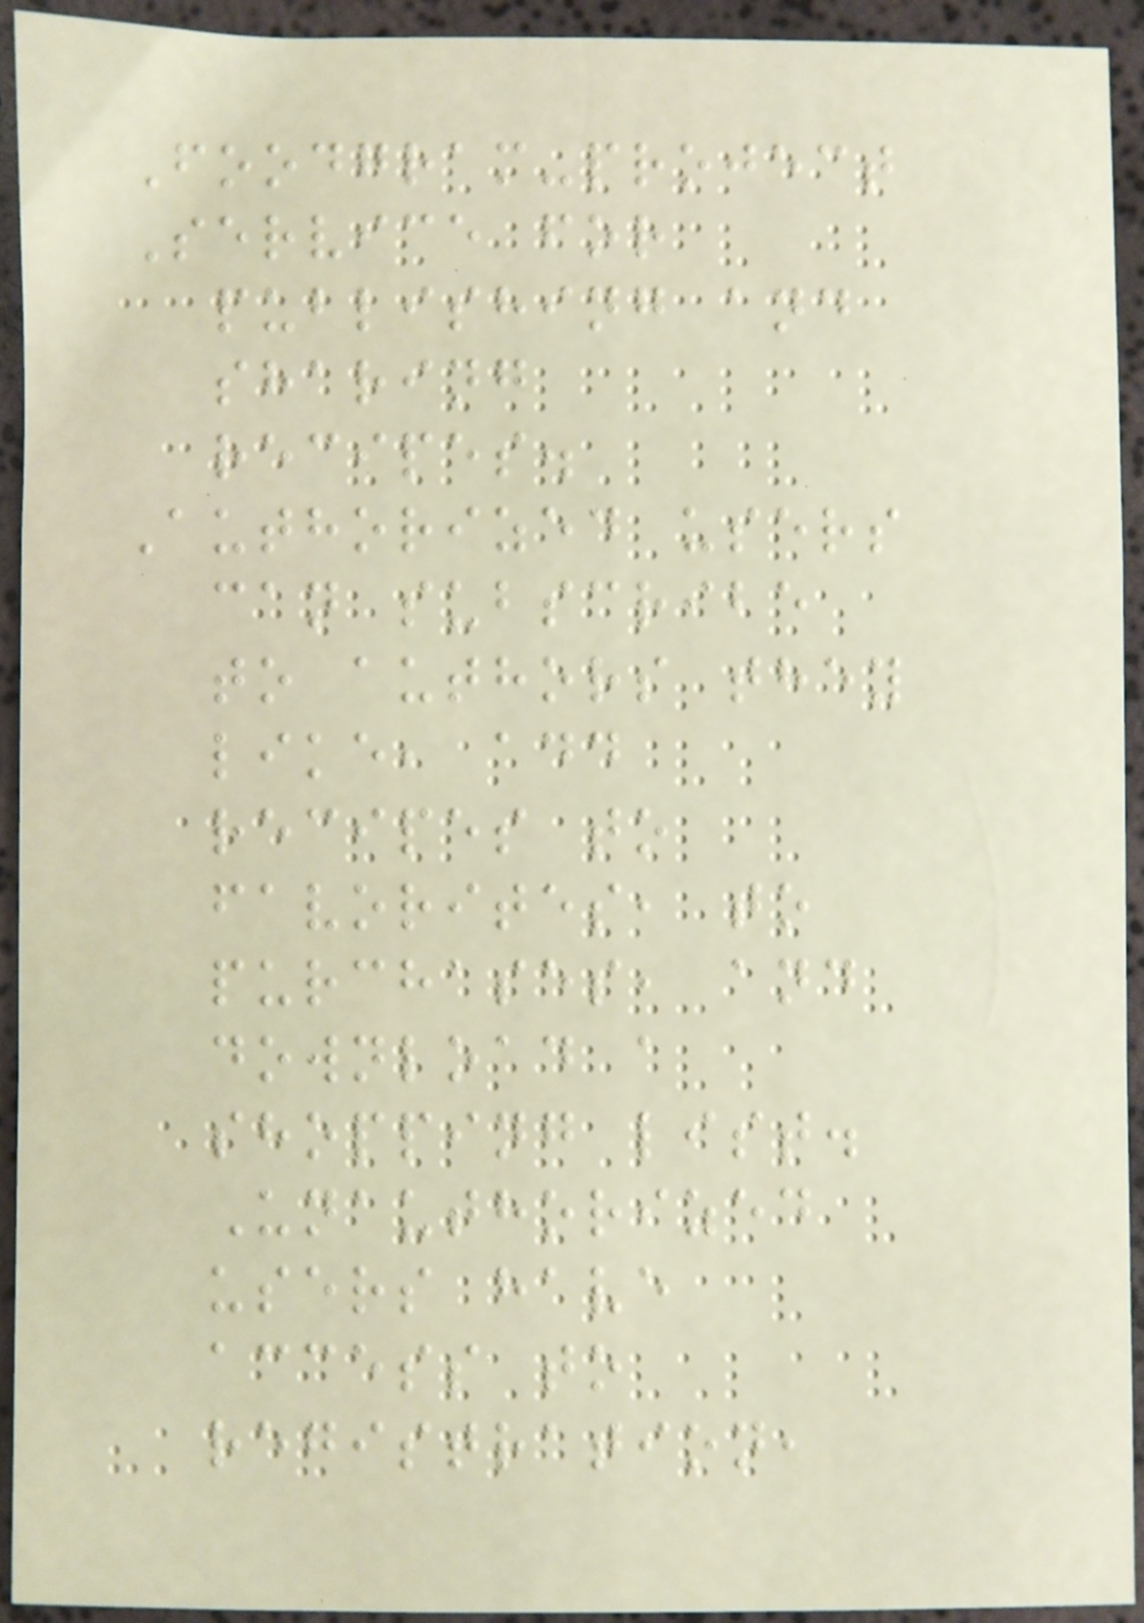Foodgram-project
Service for
publishing and
sharing
recipes.
Authorized users
can subscribe
to authors they
like, add
recipes to
favorites, to
purchases, and
download a
shopping list.
Unauthorized
users have
access to
registration,
